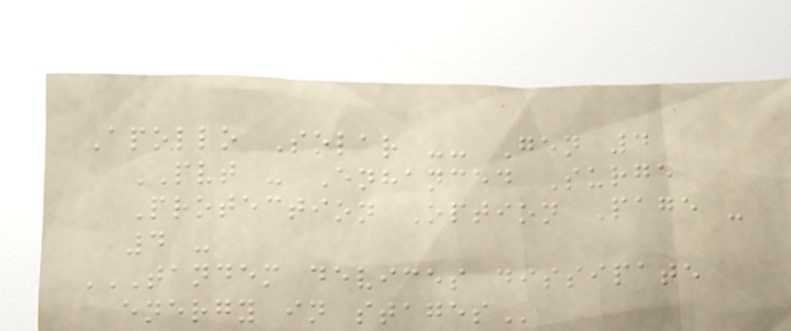Apollo Solar -- Gen 4
PVT - Enhanced Surge
Protection Option Page -
4 -
TANDEM DEVICES DISSIPATE
ENERGY IN STAGES
